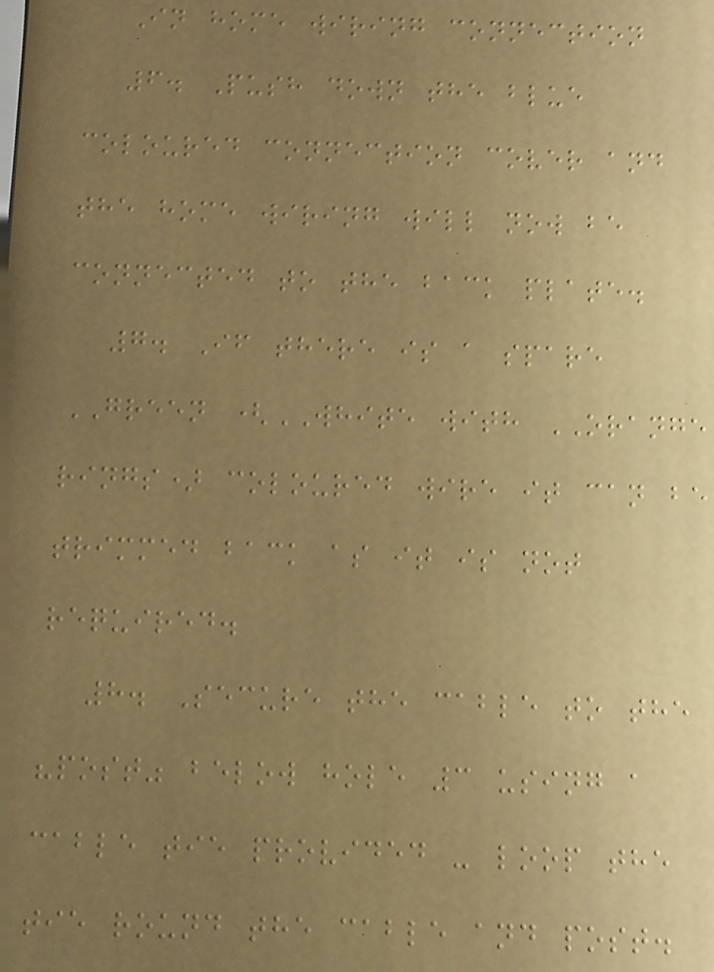In home wiring connection
6. Push down the blue
coloured connection cover and
the home wiring will now be
connected to the back plate.
7. If there is a spare
GREEN (WHITE with ORANGE
rings) coloured wire it can be
trimmed back as it is not
required.
8. Secure the cable to the
"post" below hole 3 using a
cable tie provided - loop the
tie round the cable and post.
